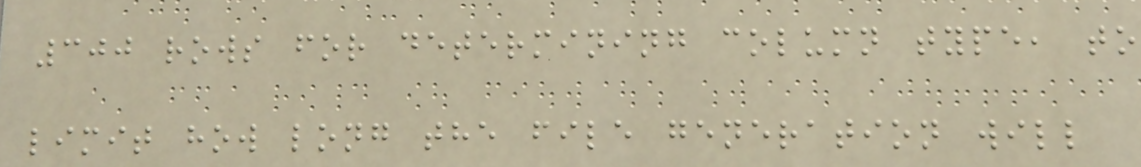300 rows for determining column type, to
limit how long the file generation will
